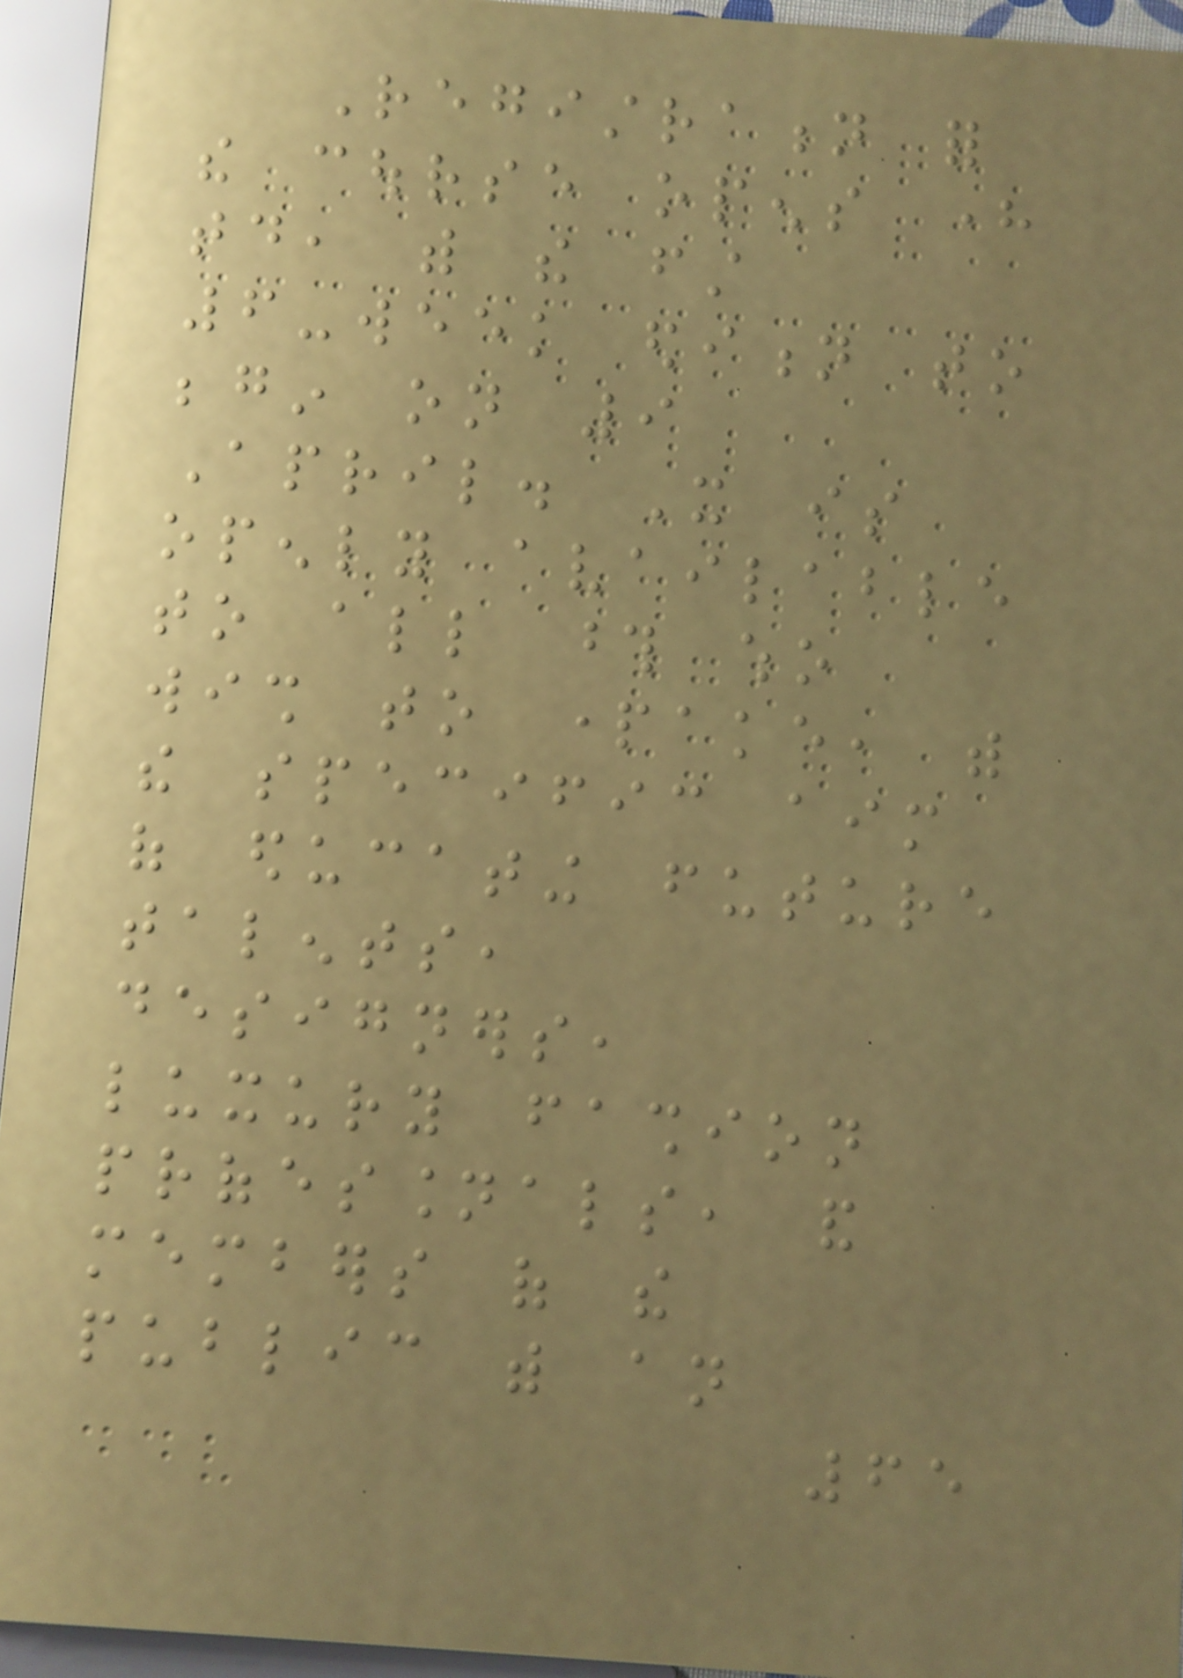Registration for
the course opens here
today, with the first
6-week edition to
begin on 9
April. It is
openly available
to all those who
wish to partake, with
the specific aim
of educating future
talents,
designers,
luxury fashion
professionals, and
members of the
public with an
65
